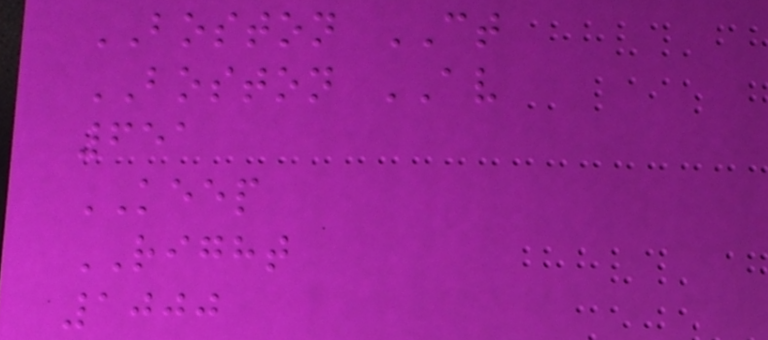BOSTON CT
BOSTON AV
651
KEEP
RIGHT
1000
